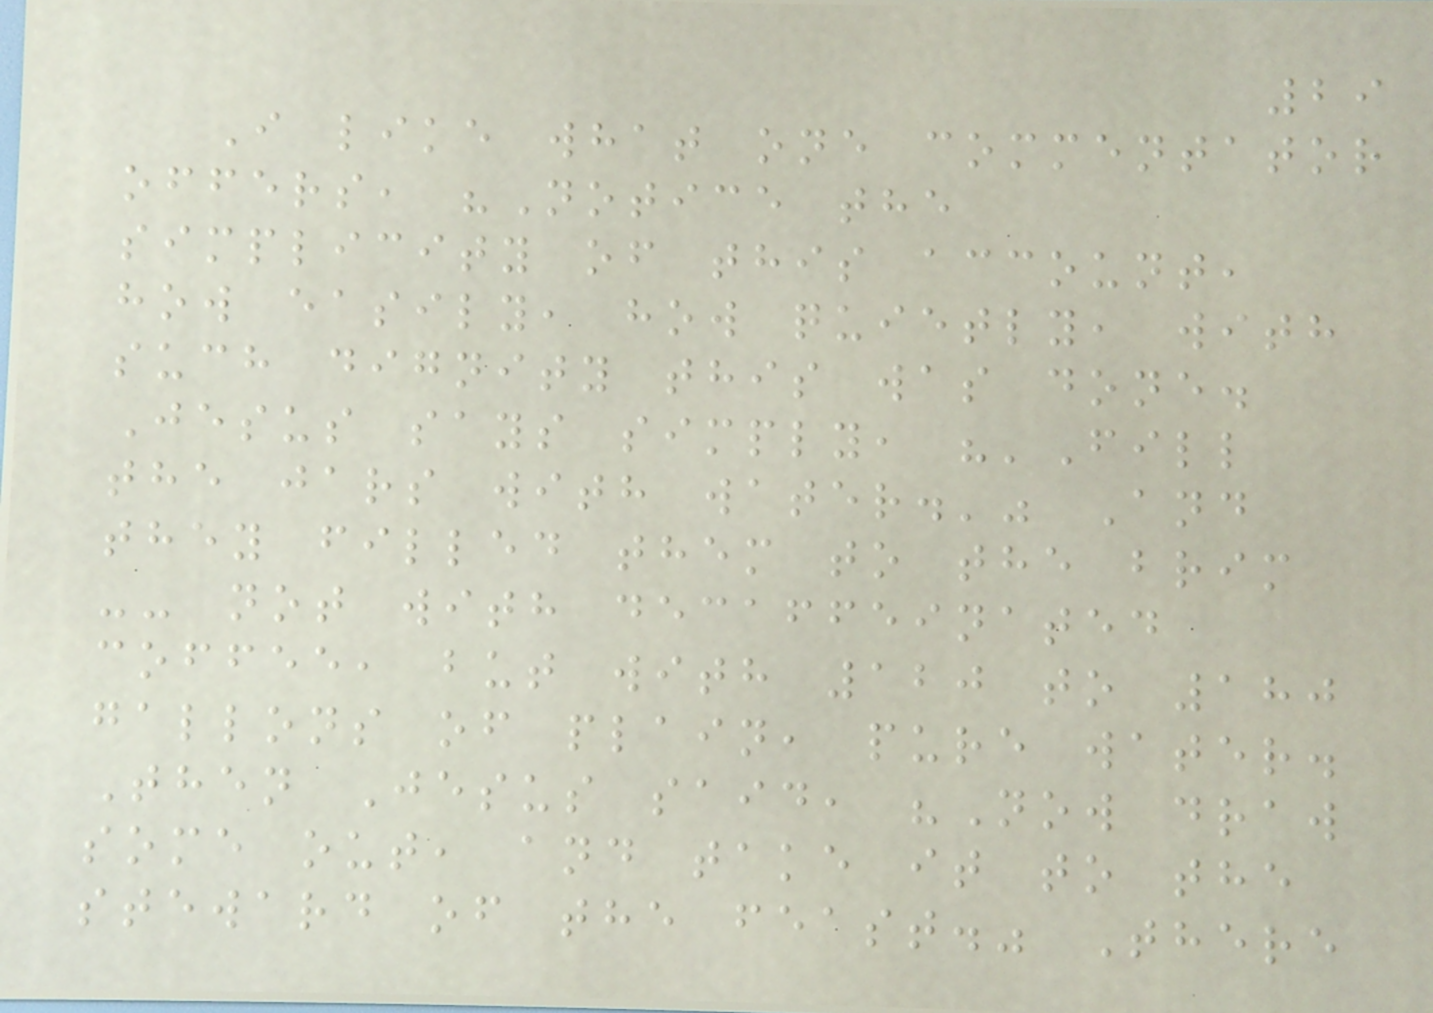29
I like what one commentator
offers, "Notice the
simplicity of this account,
how easily, how quietly, with
such dignity this was done.
Jesus says simply, "'Fill
the jars with water.'" And
they filled them to the brim
-- not with decaffeinated
coffee, but with 120 to 180
gallons of plain, pure water.
Then Jesus said, "Now draw
some out, and take it to the
steward of the feast." There
